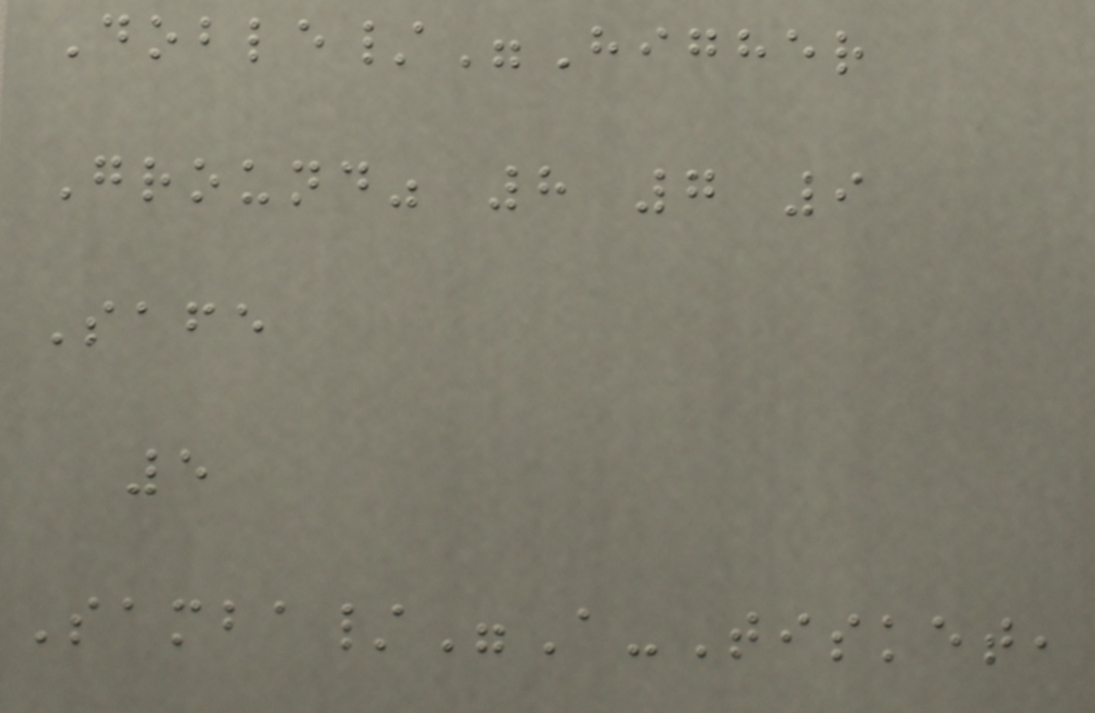Doble/"Higher
Ground" 8 7 9
Safe
5
Samba/"A-Tisket,
